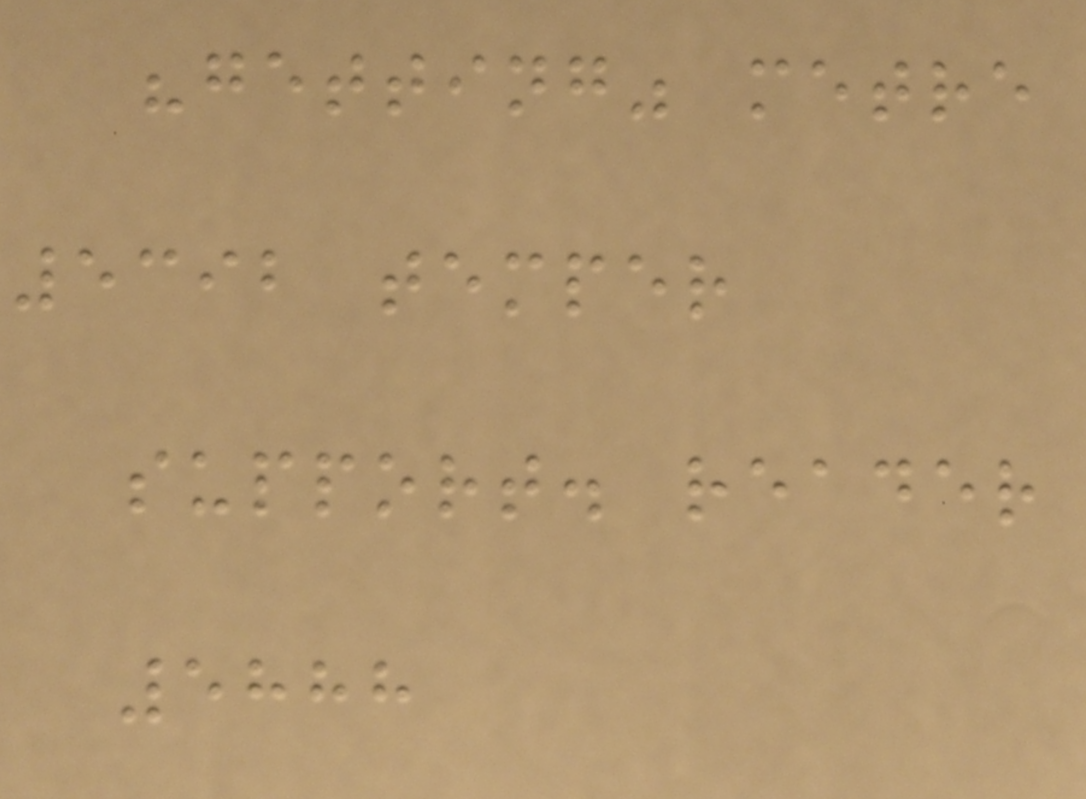"getting" metre
5392 temper
support. reader
5888
